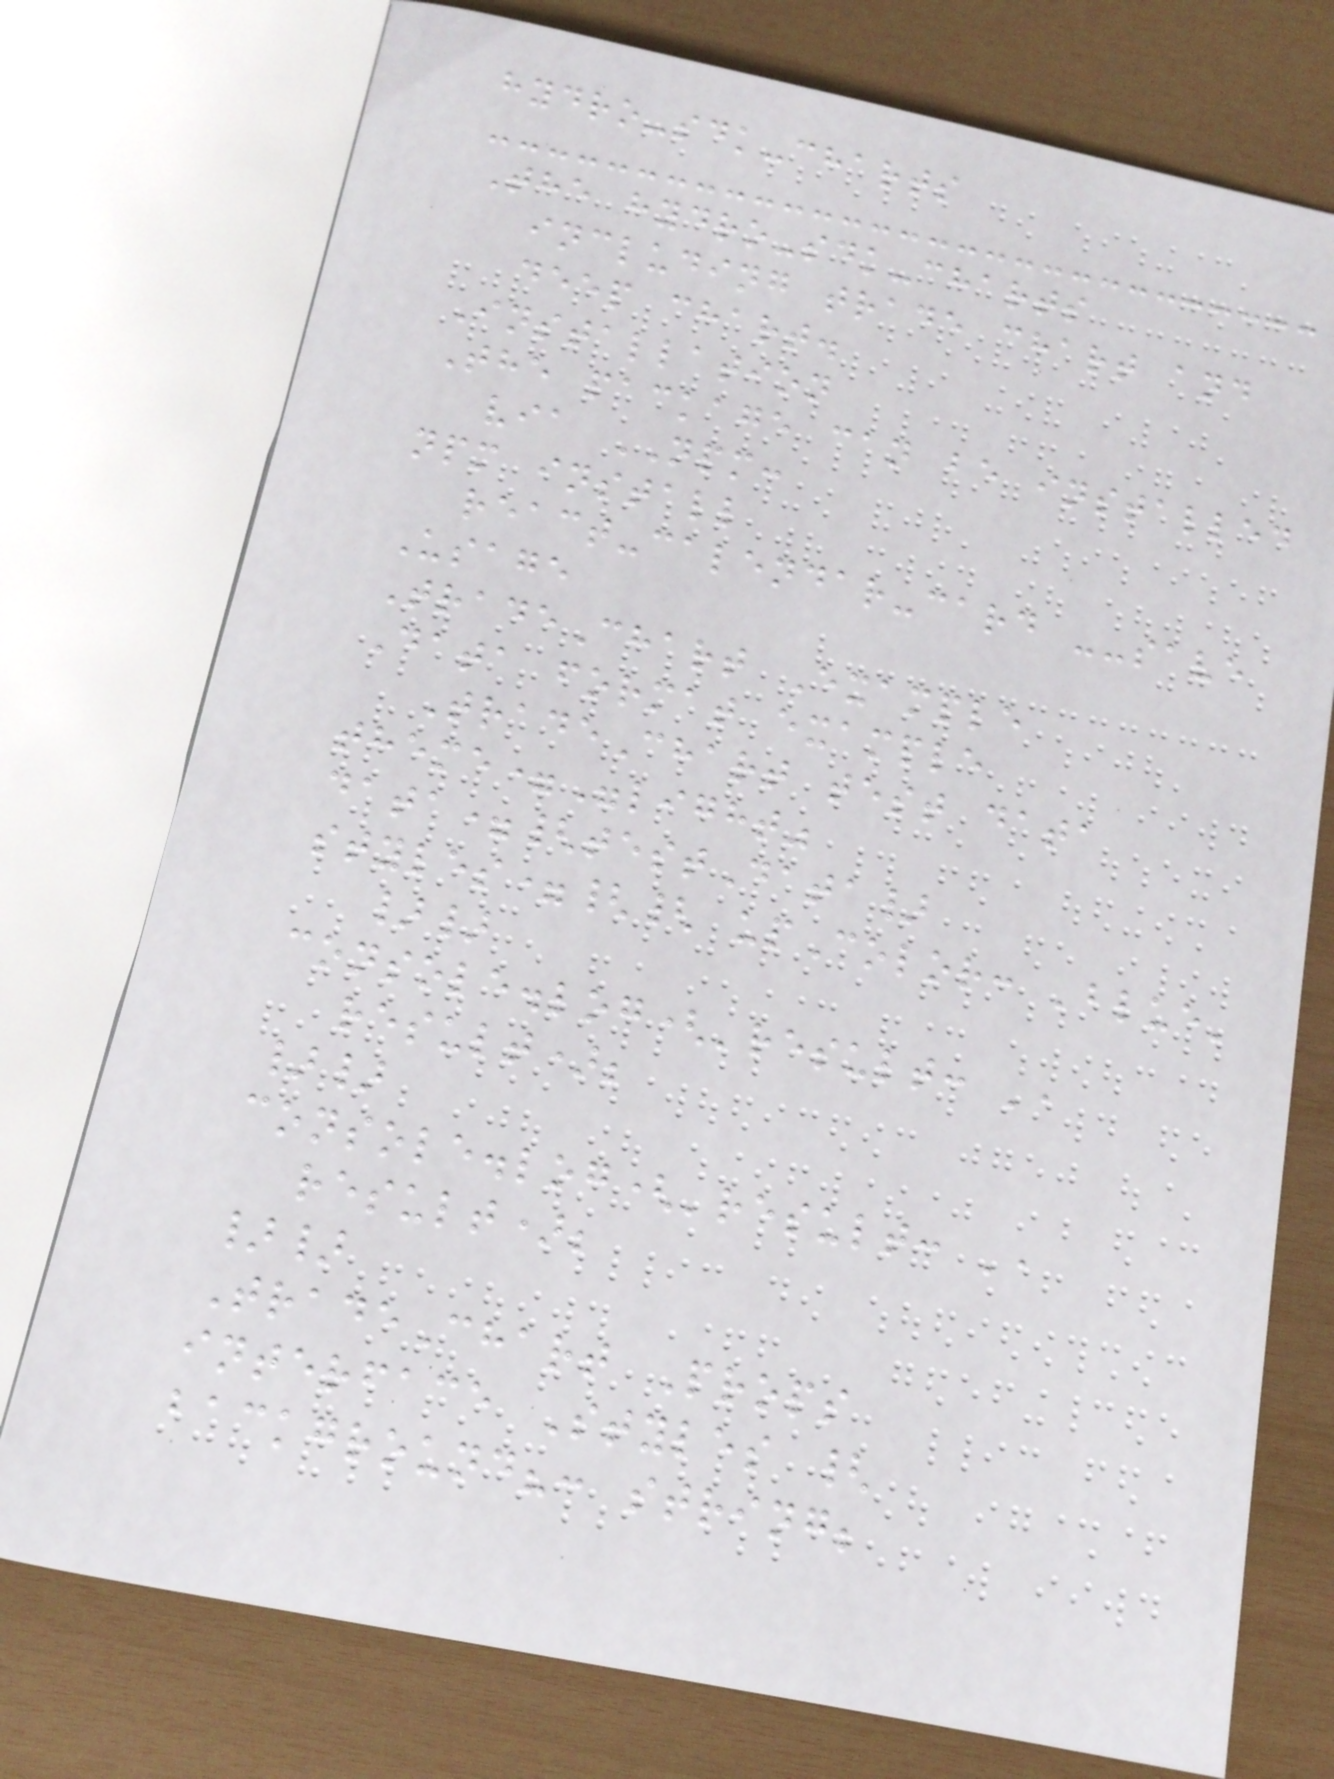hydro-sdk-charts
The hydro-sdk-charts
including trade chart and
deep chart.
Installation
The package can be installed
via NPM:
npm install
react-calendar-card --save
Usage
TradeChart Example
Data format example
TradeChart test data
theme="light"
data={testData}
styles={{ upColor: 'blue'
}}
console.log('result: ',
result);
}}
console.log('result: ',
result);
}}
TradeChart Props
interface Styles {
background?: string;
